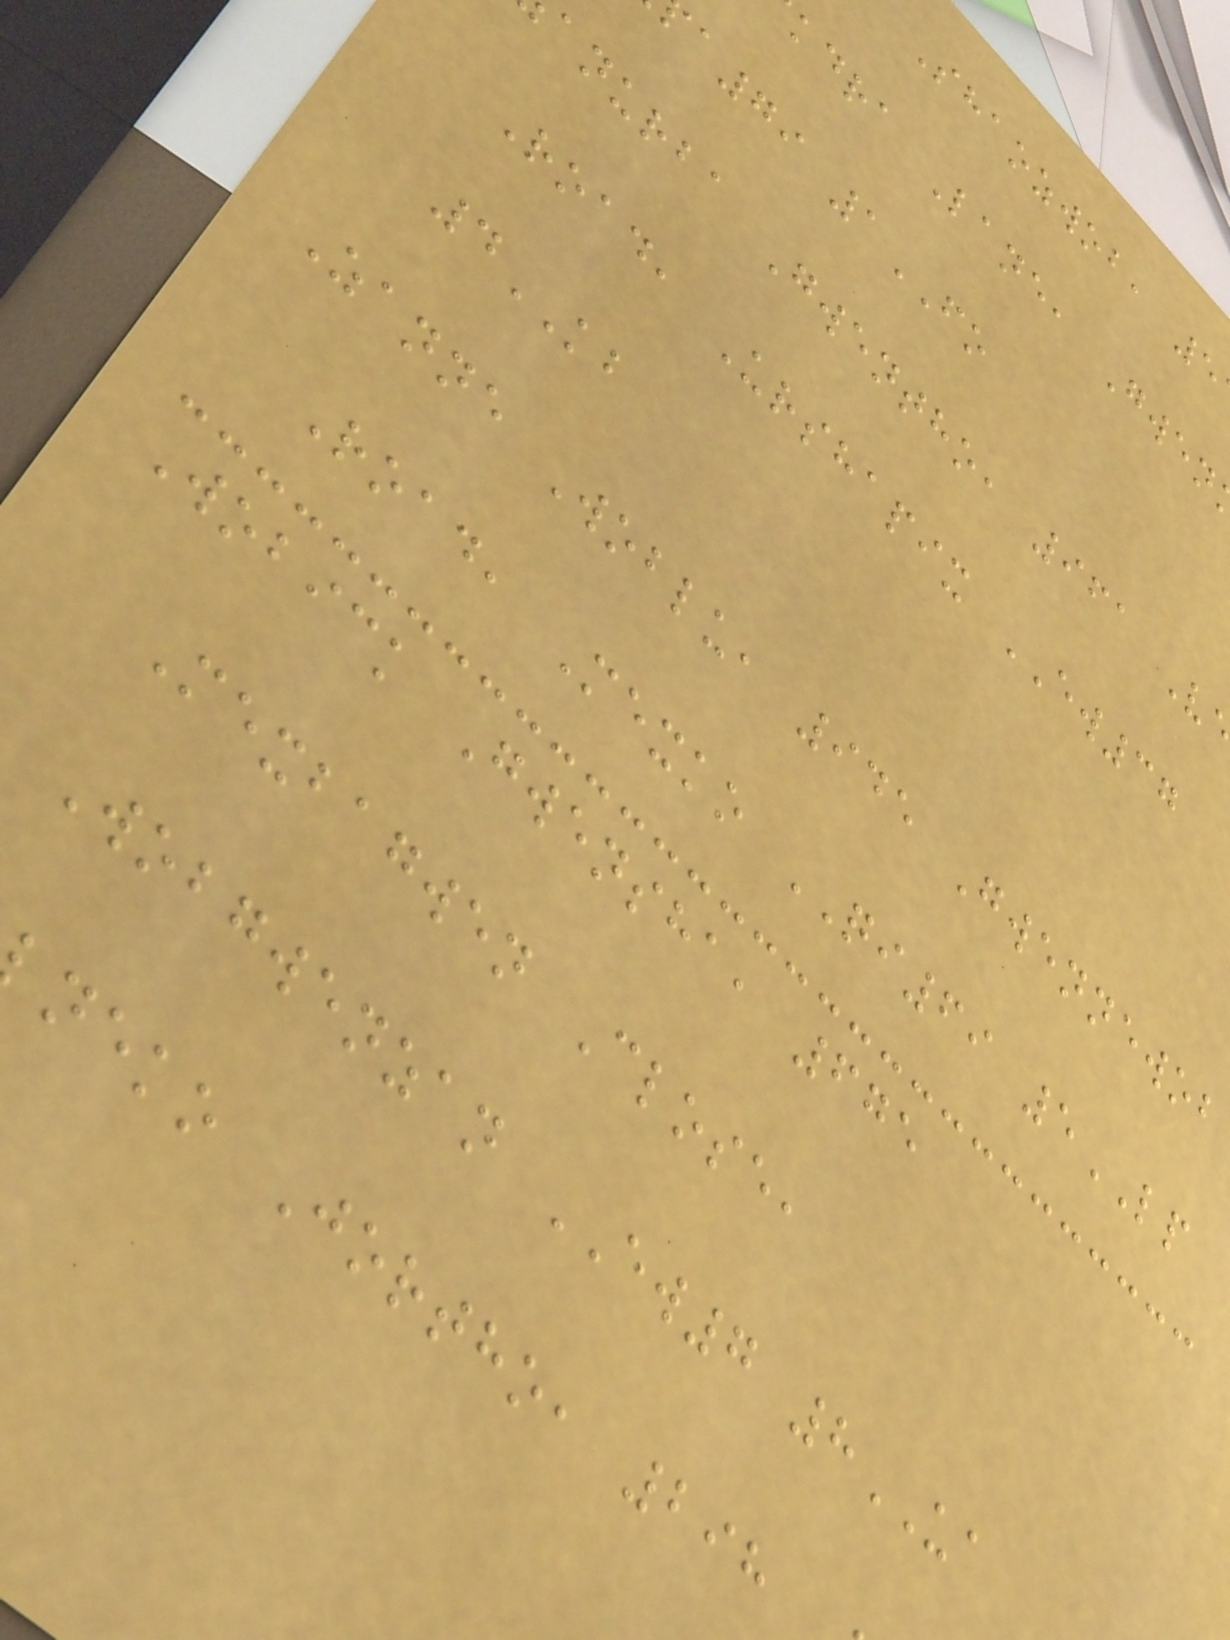Shaozwob, 5
kdra Lane, Gwen
a79 1FO
anurba Gwentho, 961 V
Road, Urshapix EW37
4KB
Zanne Woblu, 945 Gwennewob
Road, Mexko QI69 5LP
Wobick Gwensha, 675
Mexbagwen Close,
Wobgwenzan EW7 8UA
neko Jortho, 298
